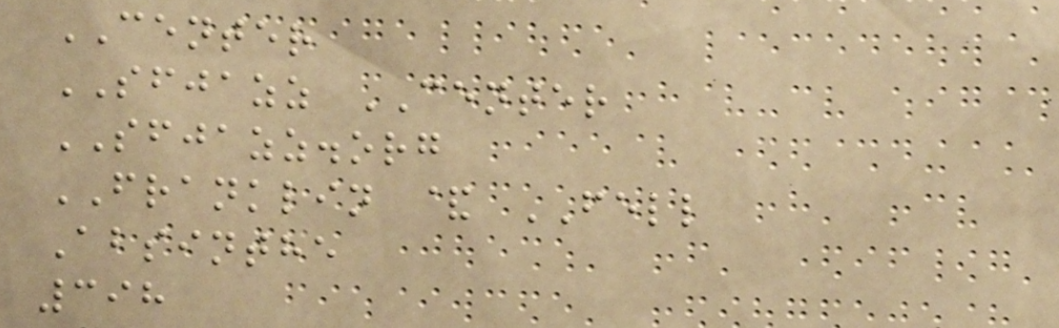CENTER
SFJAZZ CENTER
SFJAZZ.org
FRANKLIN & FELL
Absinthe
398
